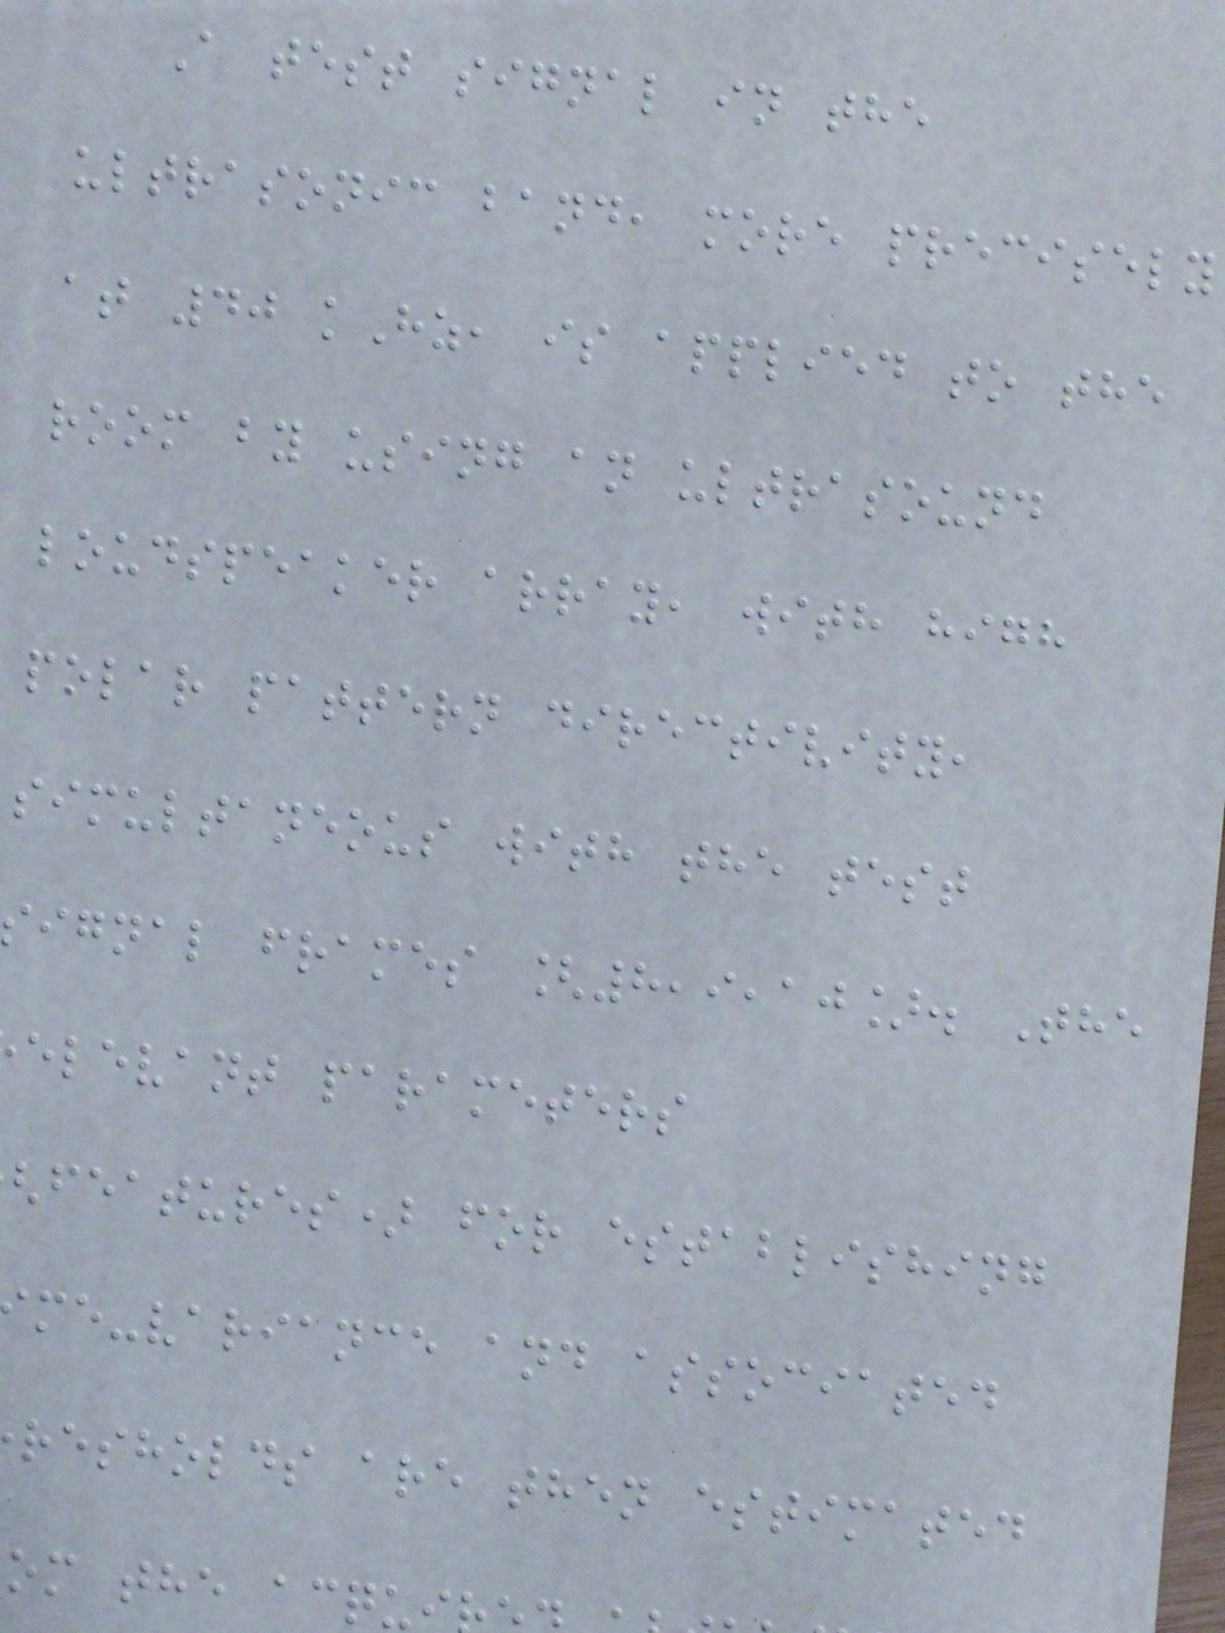A test signal in the
ultrasonic band, more precisely
at 40 kHz, is applied to the
room by using an ultrasound
loudspeaker array, with high
polar pattern directivity,
simultaneous with the test
ignal frames [8,9,10]. The
elevant parameters
features) for establishing
me-variance and associated
resholds are then estimated
om the acqu
